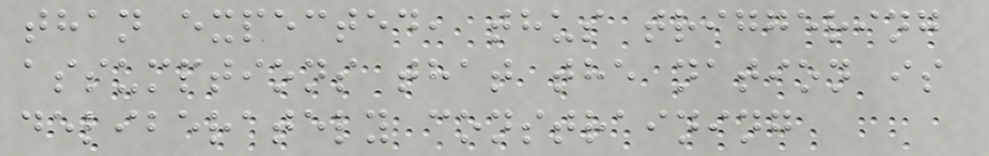than expected, thus triggering
assumptions that the nation is
deliberately constraining
